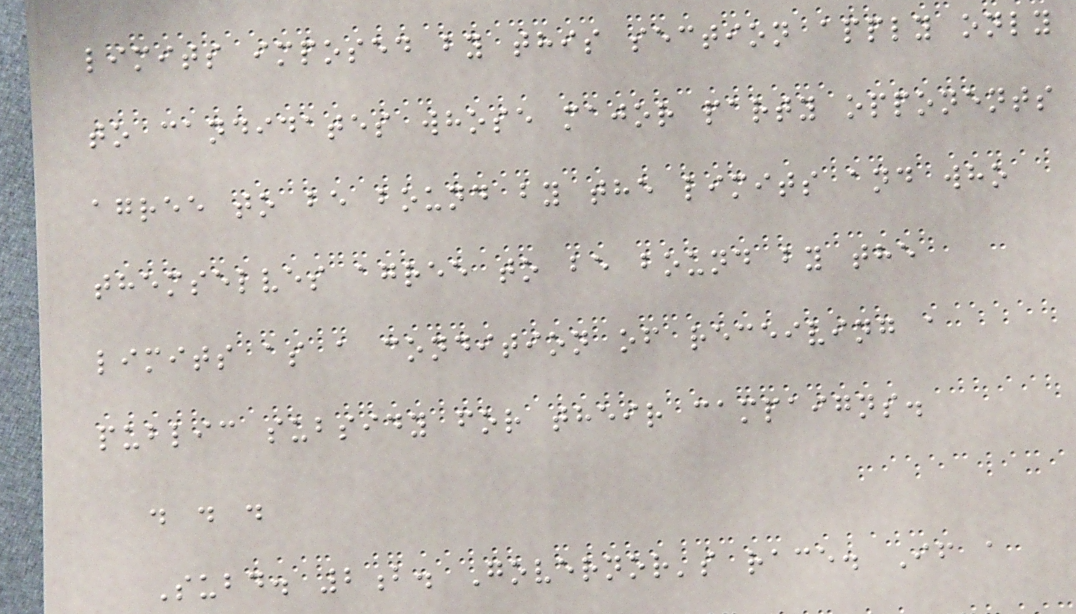limits imposed by this section apply only
to candidates whose major party opponents
agree to be bound by the limits and who
themselves agree to be bound by the
limits as a condition of receiving a
public subsidy for their campaigns.
. . .
Subd. 2b. Governor's race. If a
